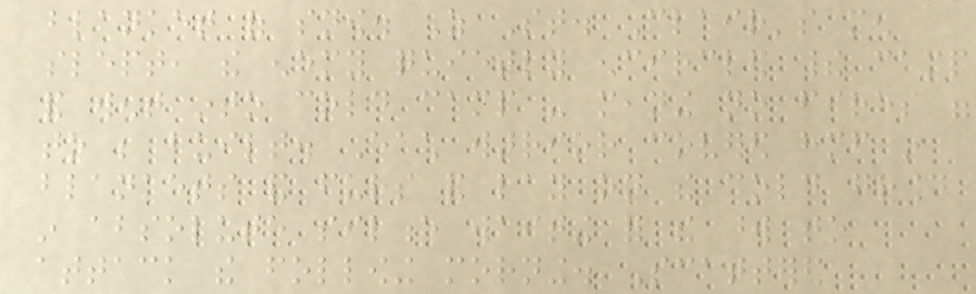blanket of snow. As St. Clair's men
slept, the enemy quietly encircled their camp
and went into cold camp - meaning no fires were
to be built. Each warrior covered himself in
blankets and furs and lay on the cold ground
in absolute silence waiting for the word to
attack the following morning. Scattered
